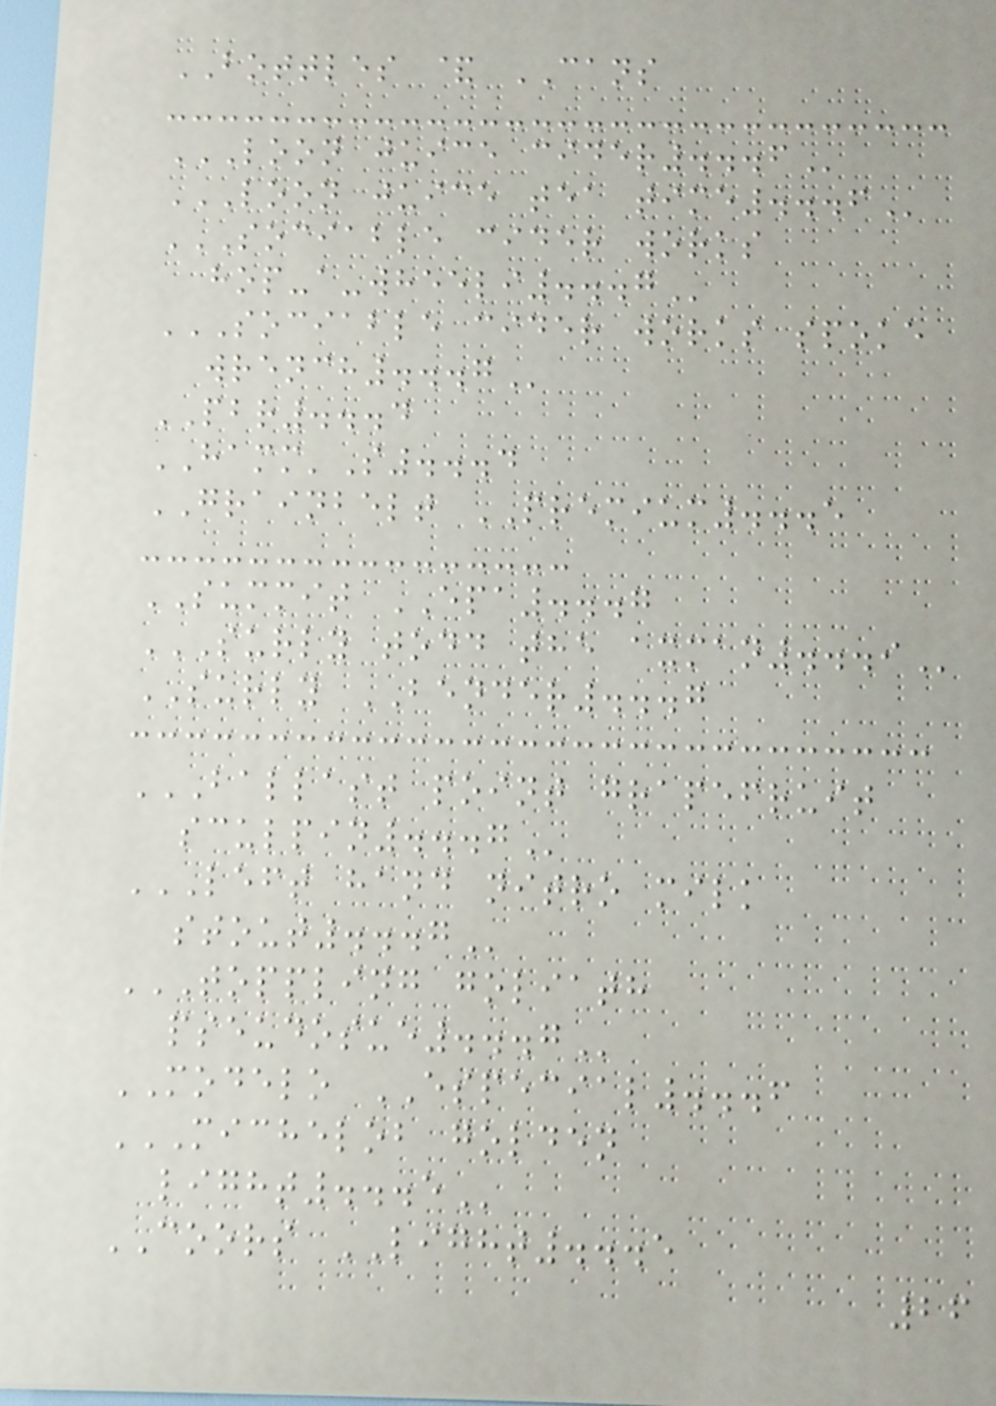BOTTLES & CANS
LOON JUICE CIDER...6
LOON JUICE TEA TIME...6
SOCIABLE CIDER WORKS
HOP-A-WHEELI...7
SOCIABLE CIDER WORKS SPOKE
WRENCH...7
PBR...4
HAMM'S...4
GRAINBELT PREMIUM...5
SUMMIT EPA...7
SURLY TODD THE AXMAN...9
SURLY BENDER...7
BALLAST POINT GRAPEFRUIT
SCULPIN...7
LEFT HAND NITRO MILK
STOUT...7
TOPPLING GOLIATH
PSEUDOSUE...7
MODELO ESPECIAL...6
MICHELOB GOLDEN
LIGHT...5
COORS LIGHT...5
26
